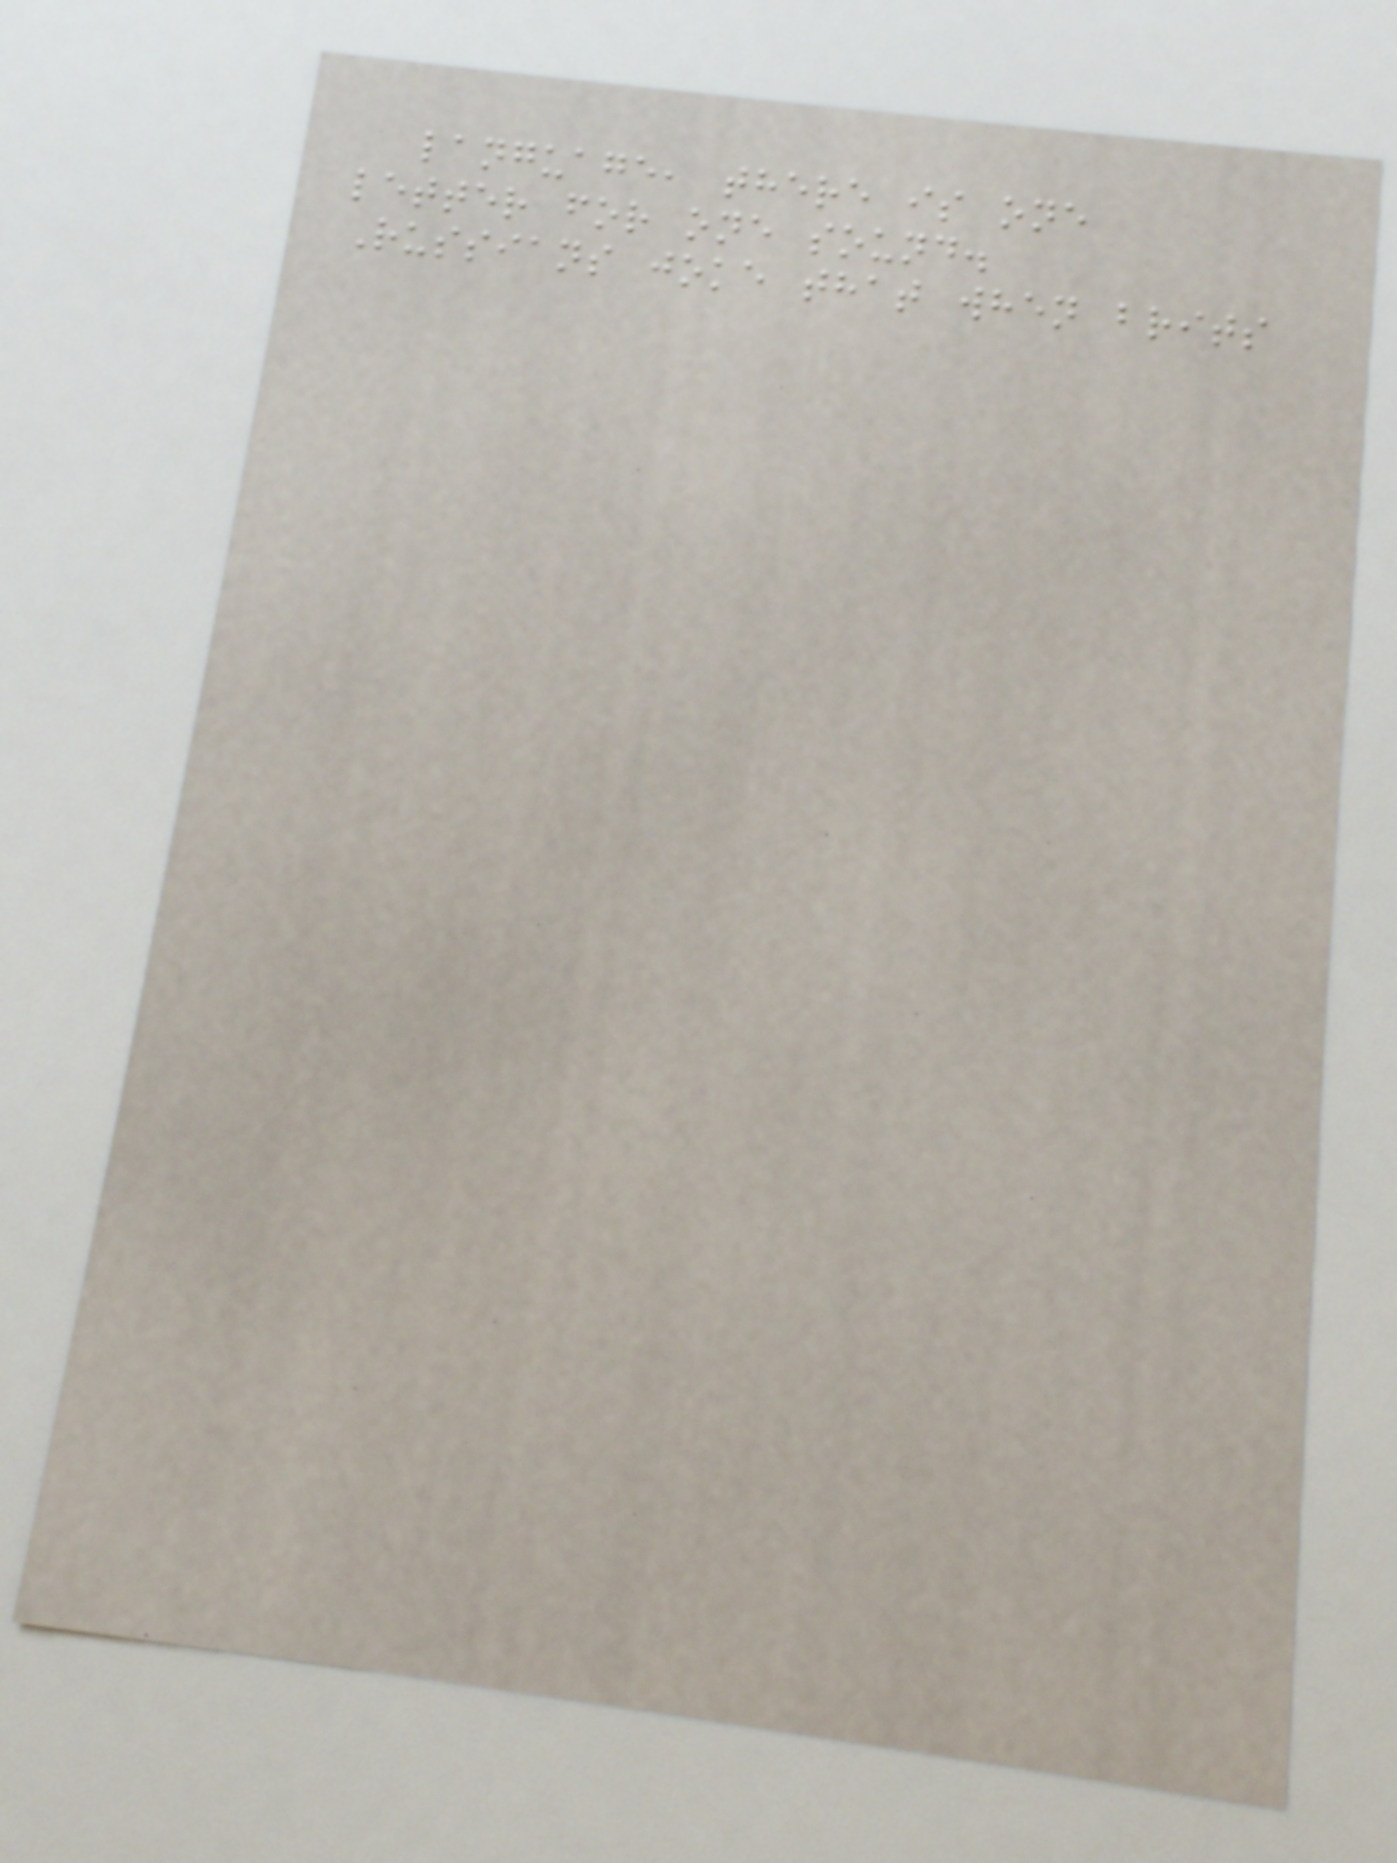language, there is one
letter for one sound.
Russians joke that when brits
